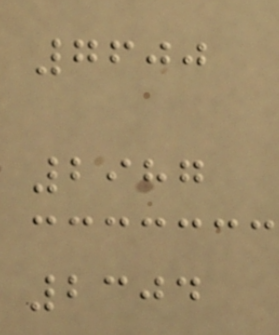7600
2987
2304
